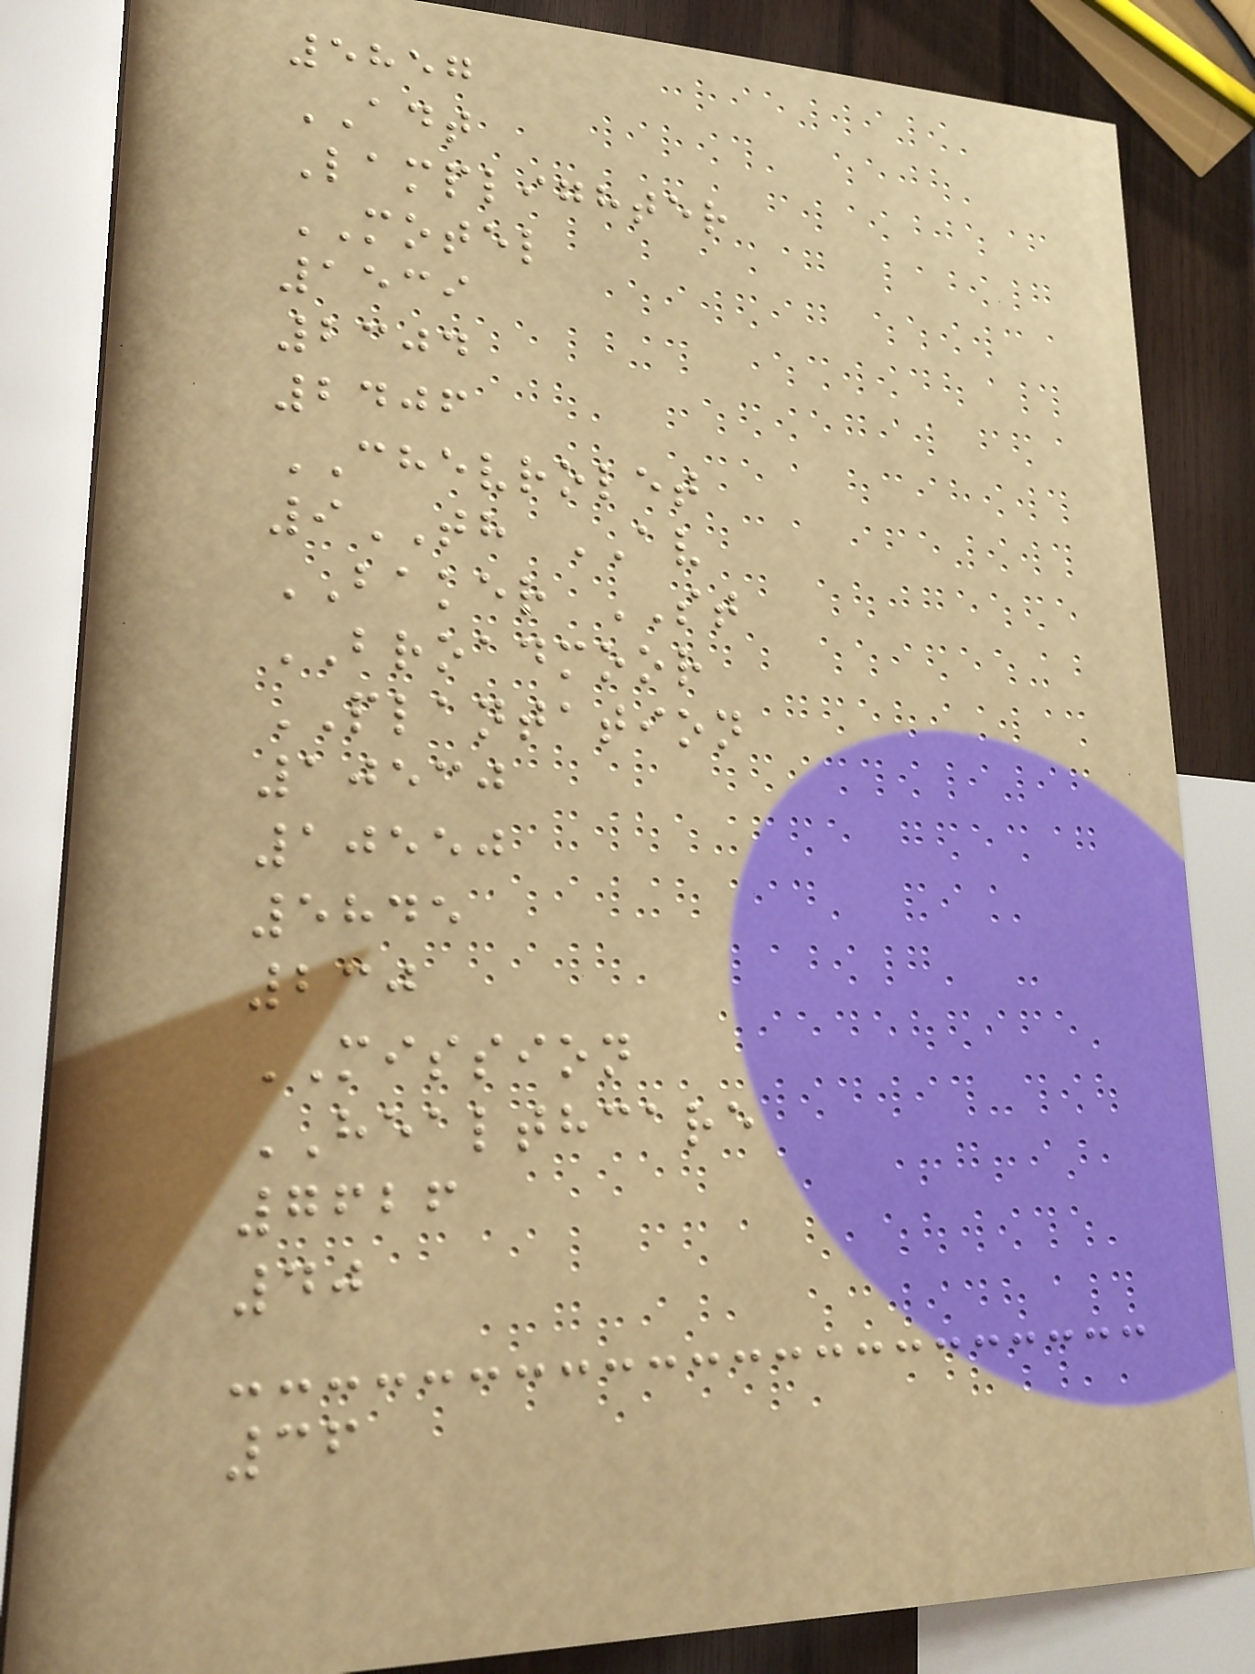5857
ADT
Lamplighter
MOTEL
1539
2304
2406
CHEVROLET
9TH AV
BAKER ST
BROADMOOR
PLANTATION
10530
10550
5845
230
MISSION
HEALTHCARE
7626
40
36
